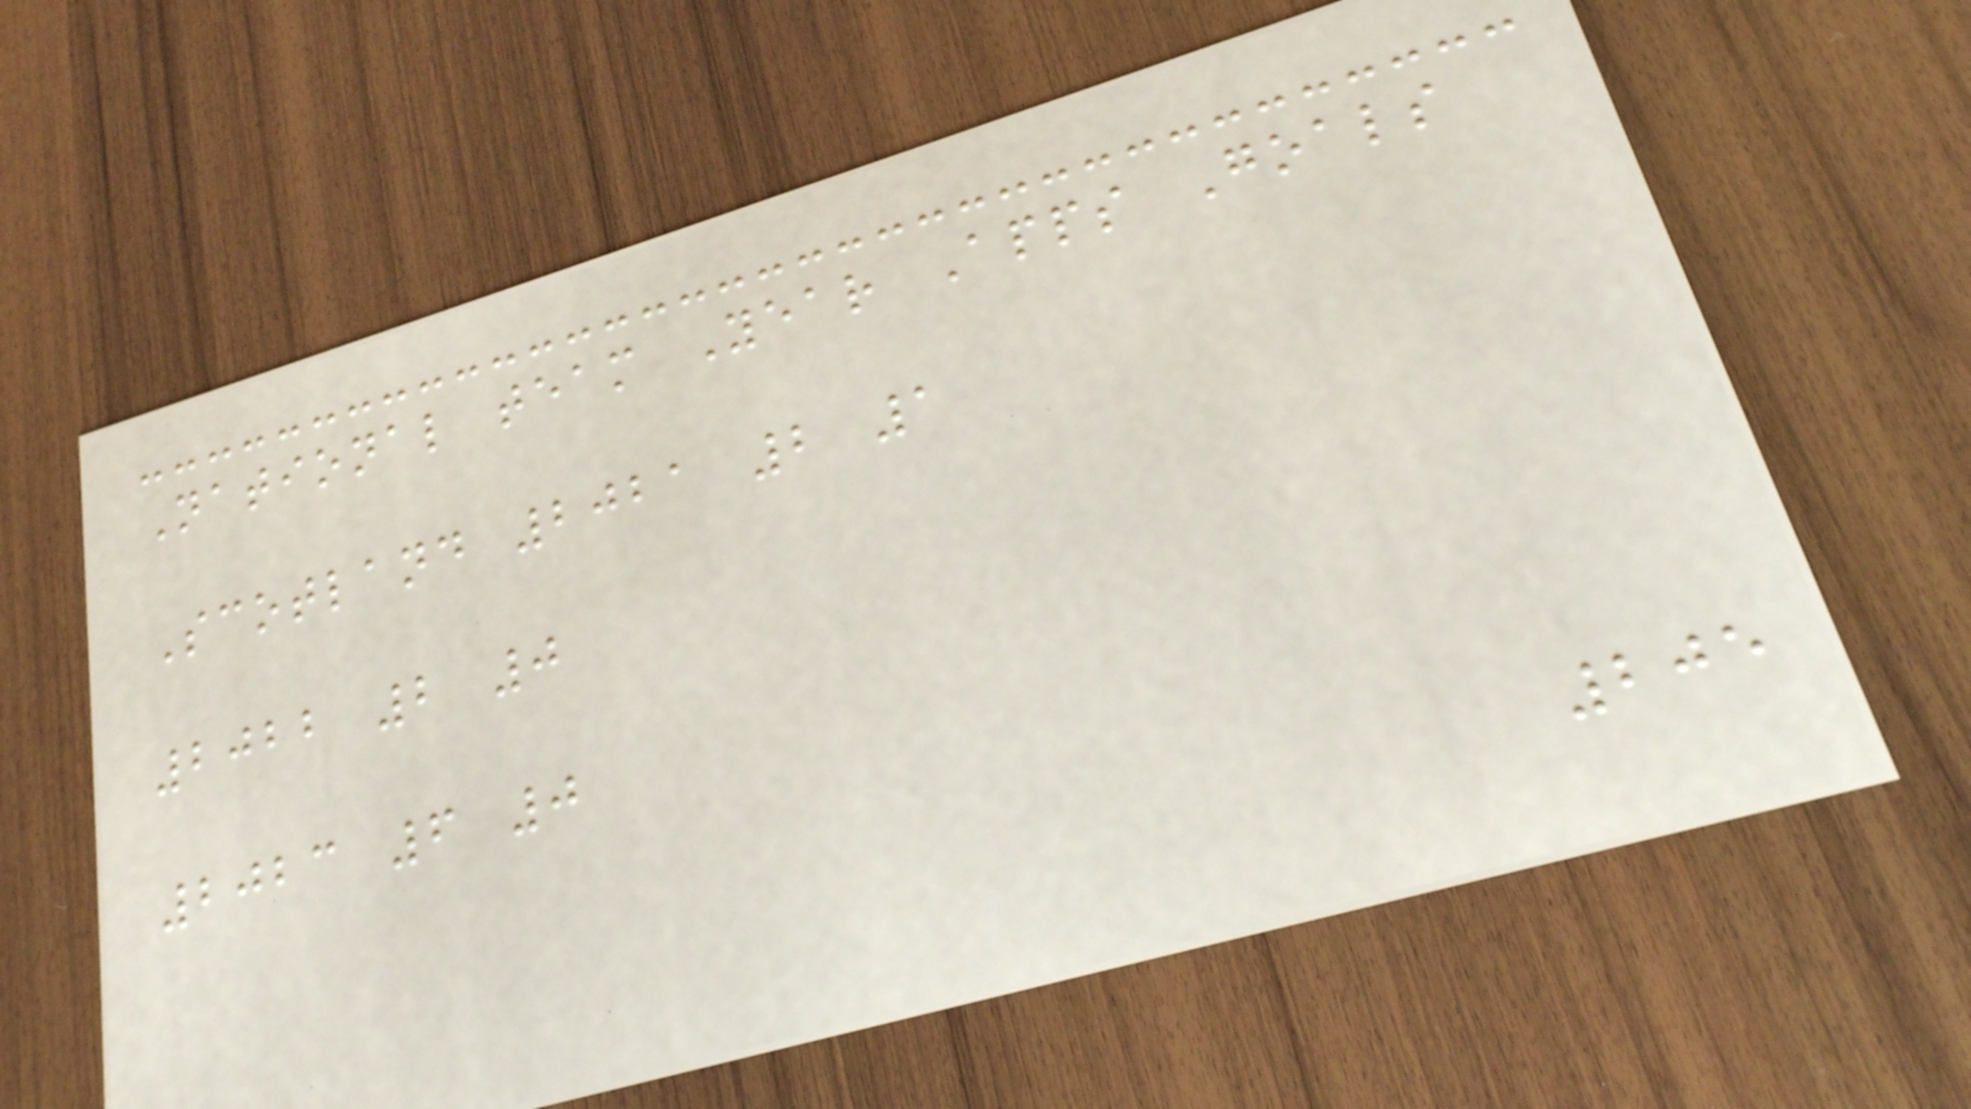National team Year Apps Goals
Scotland 2021 2 1
2022 2 0
2023 6 0
205
